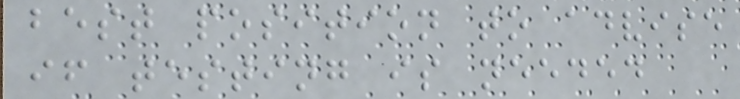best position to advise
if testing is needed
